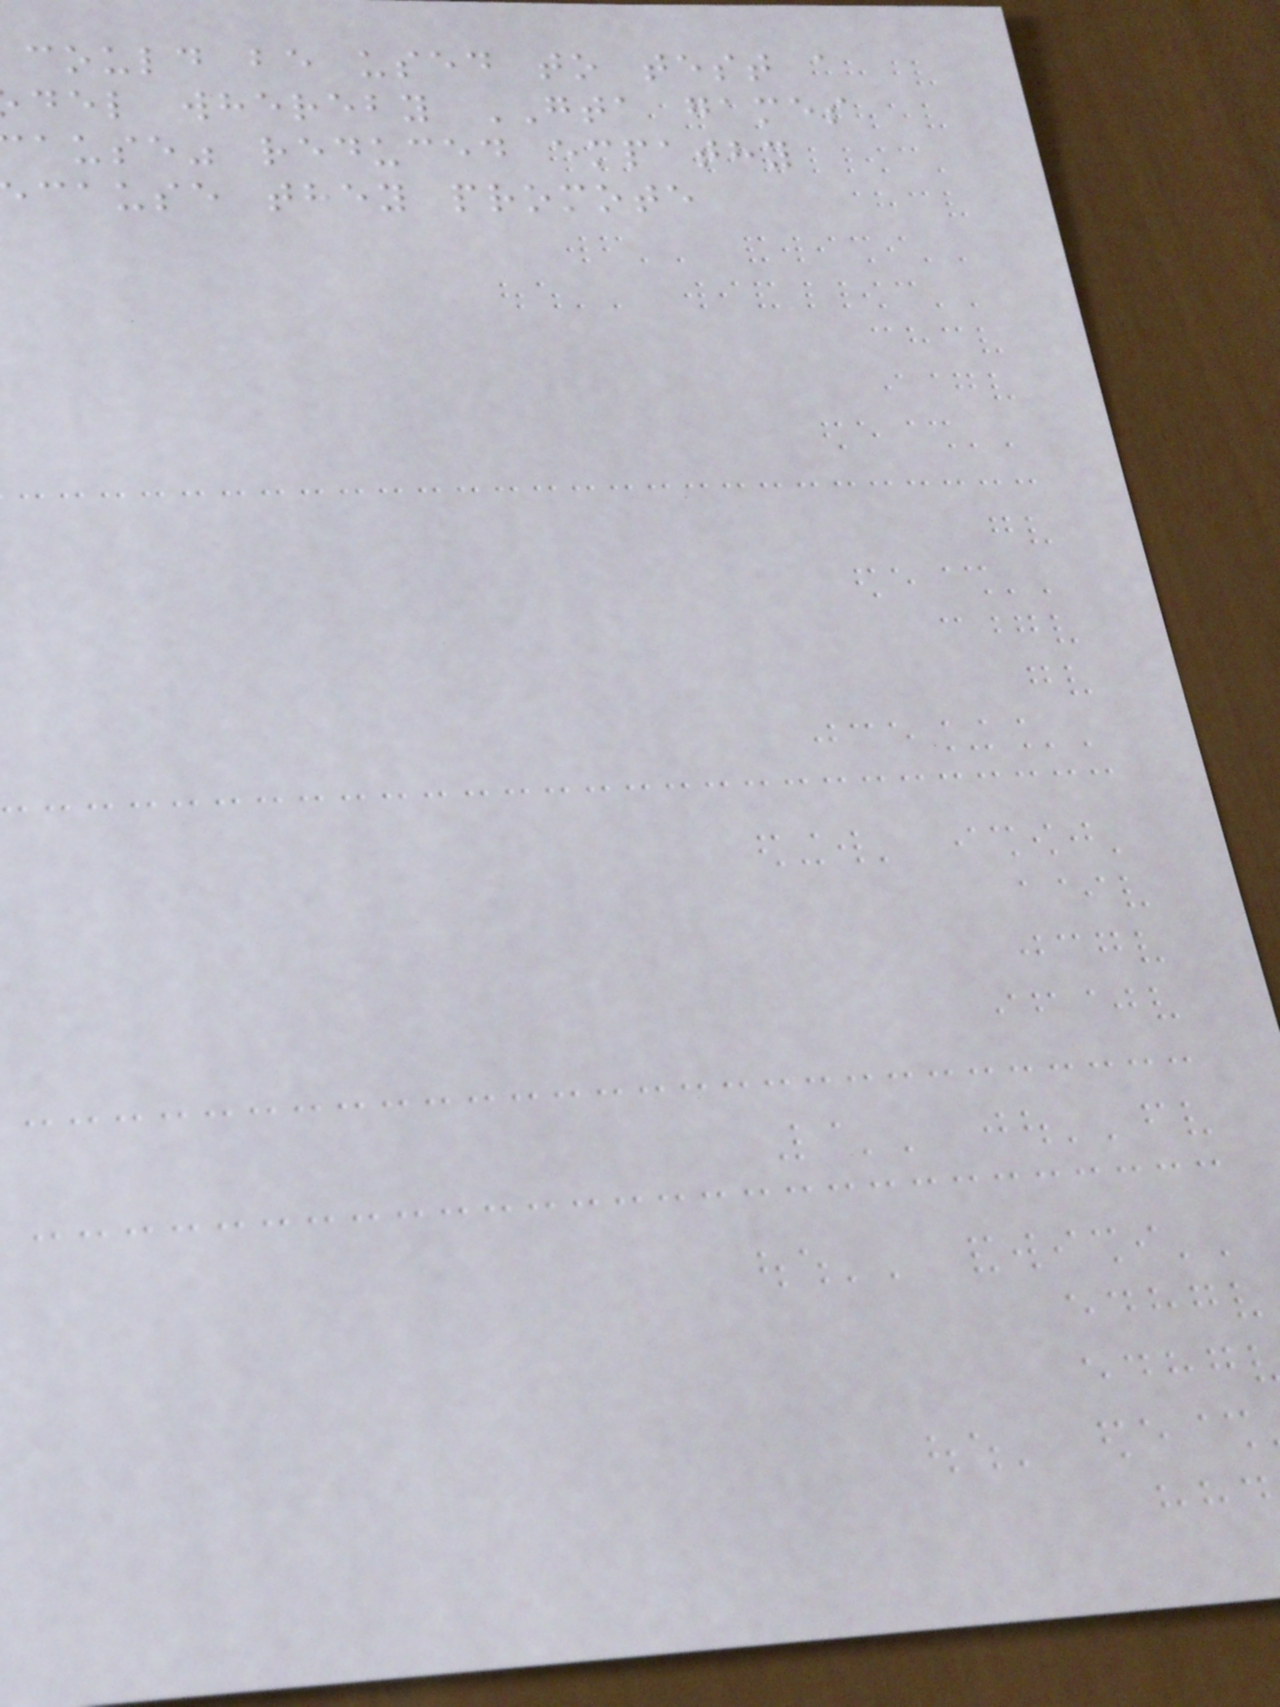could be used to test a
del whereby GTA games
ause" reduced empathy
cause they promote
